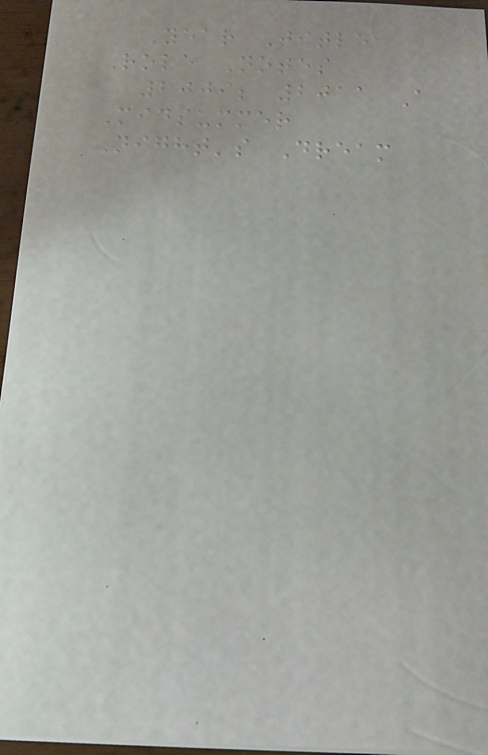Year Title
Role Notes
2009; 2011 A
Midsummer
Night's Dream
